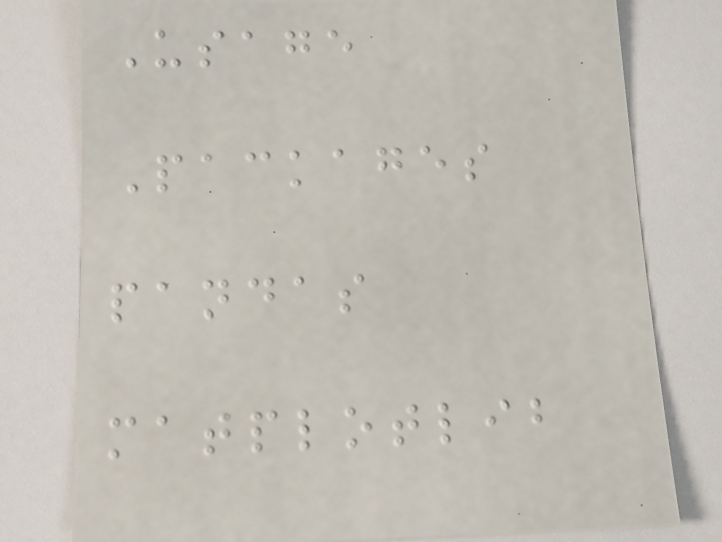Usage
Packages
pandas
matplotlib
